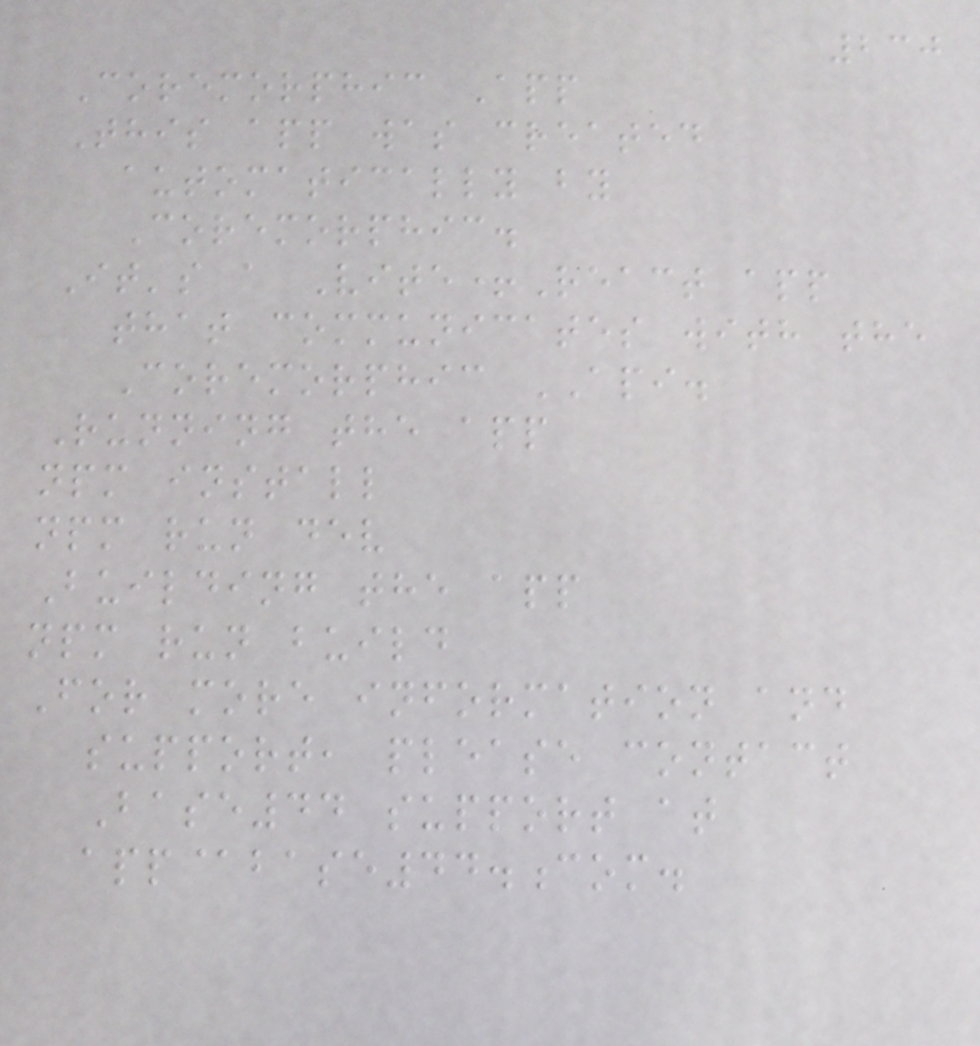230
Coremorphic App
This app was created
automatically by
Coremorphic.
It's a Vite+React app
that communicates with the
Coremorphic API.
Running the app
npm install
npm run dev
Building the app
npm run build
For more information and
support, please contact
Base44 support at
app@base44.com.
